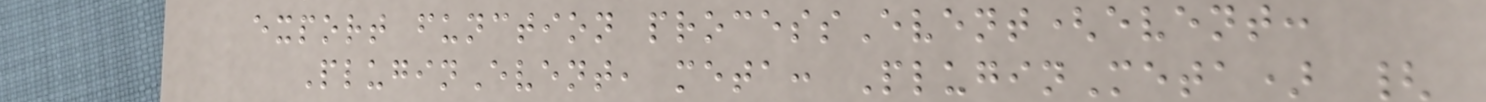export function processEvent(event:
PluginEvent, meta: PluginMeta) {
